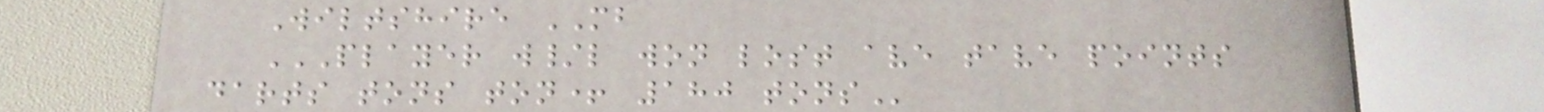Wiltshire MB
PLAYER W/L WON LOST AVE TAVE POINTS
DARTS TONS TON+ 180 TONS
